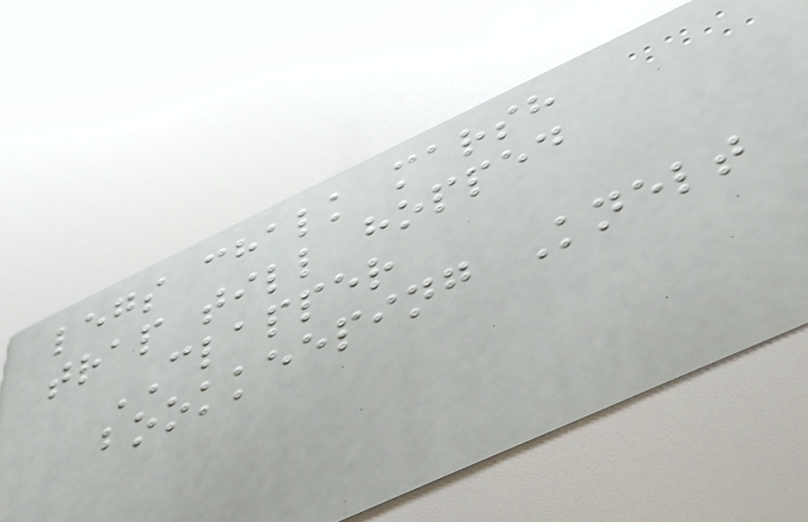legs chalk marsh
trap till hopped
CLAPPER
bookkeeping Knelt
